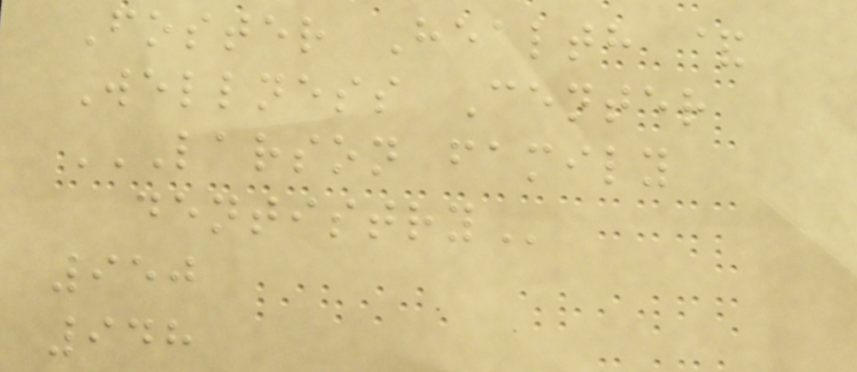Foster Health &
Wellness Center
LARSON FAMILY
DENTISTRY
950
948
